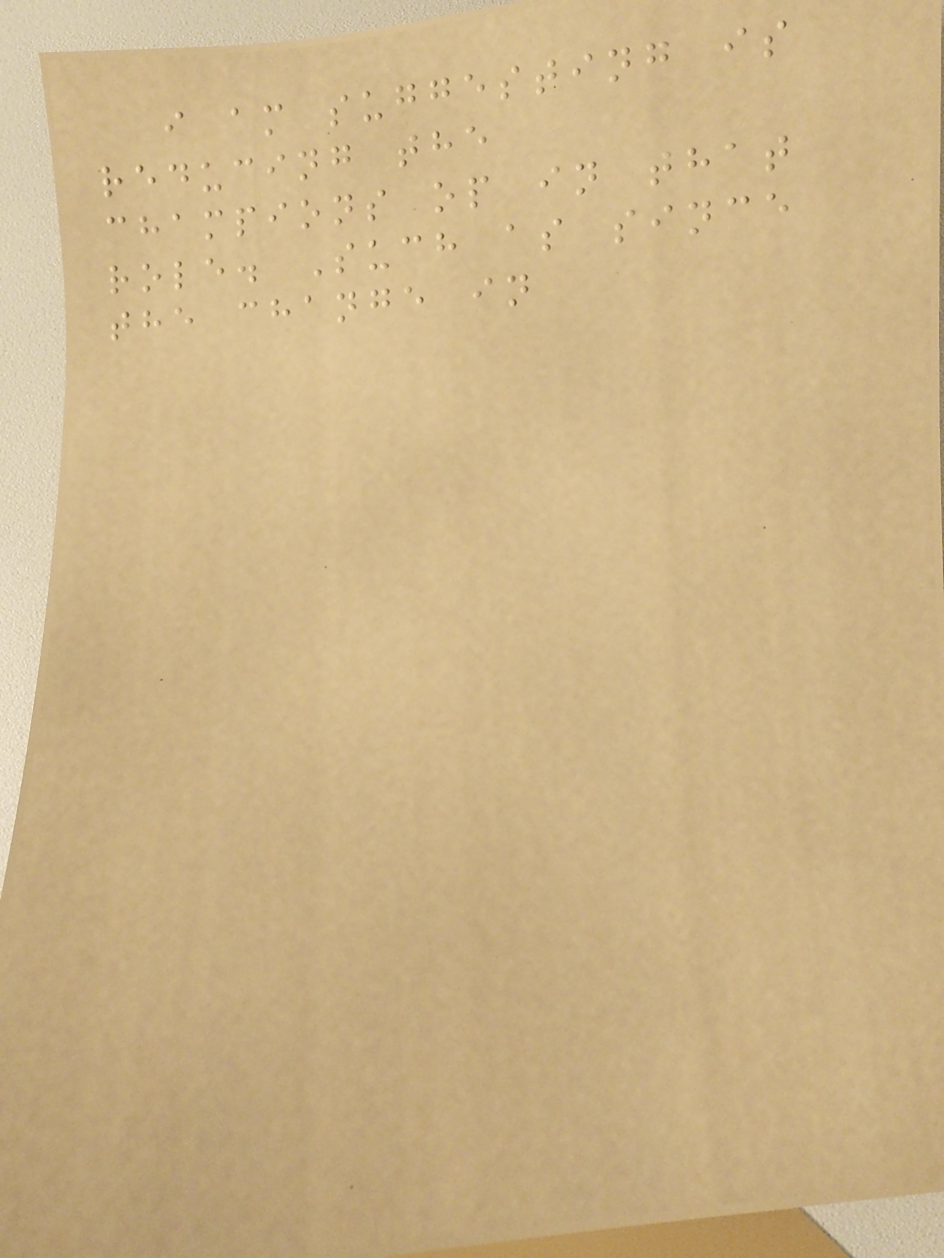i am suggesting is
reducing the
champions op in that
role. Such as since
the change in
